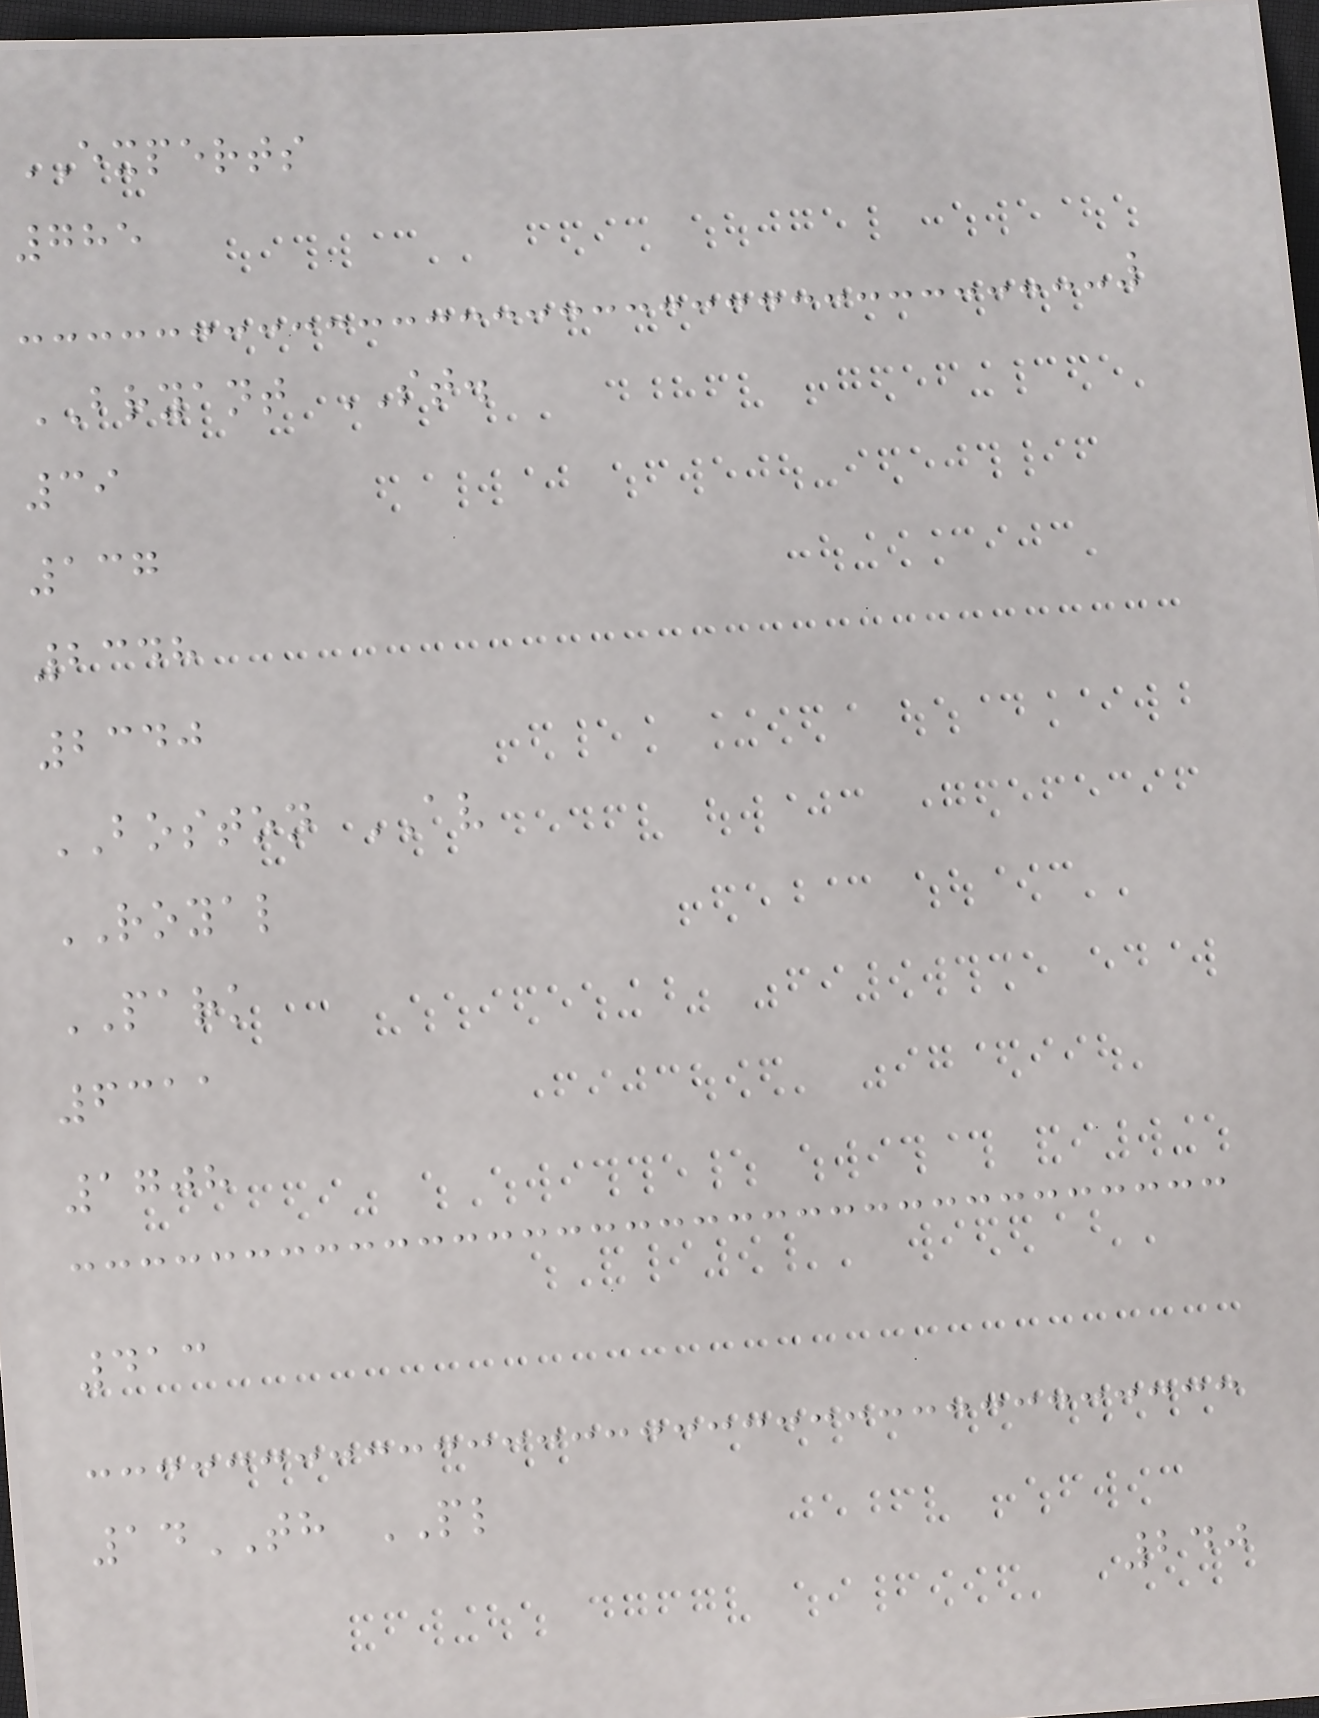EXPERTS
785
BRYANT ST.
39
137
2348
2340
BOSTON AV
ROYAL
PARK
6311
1708
413
14TH PL
240
